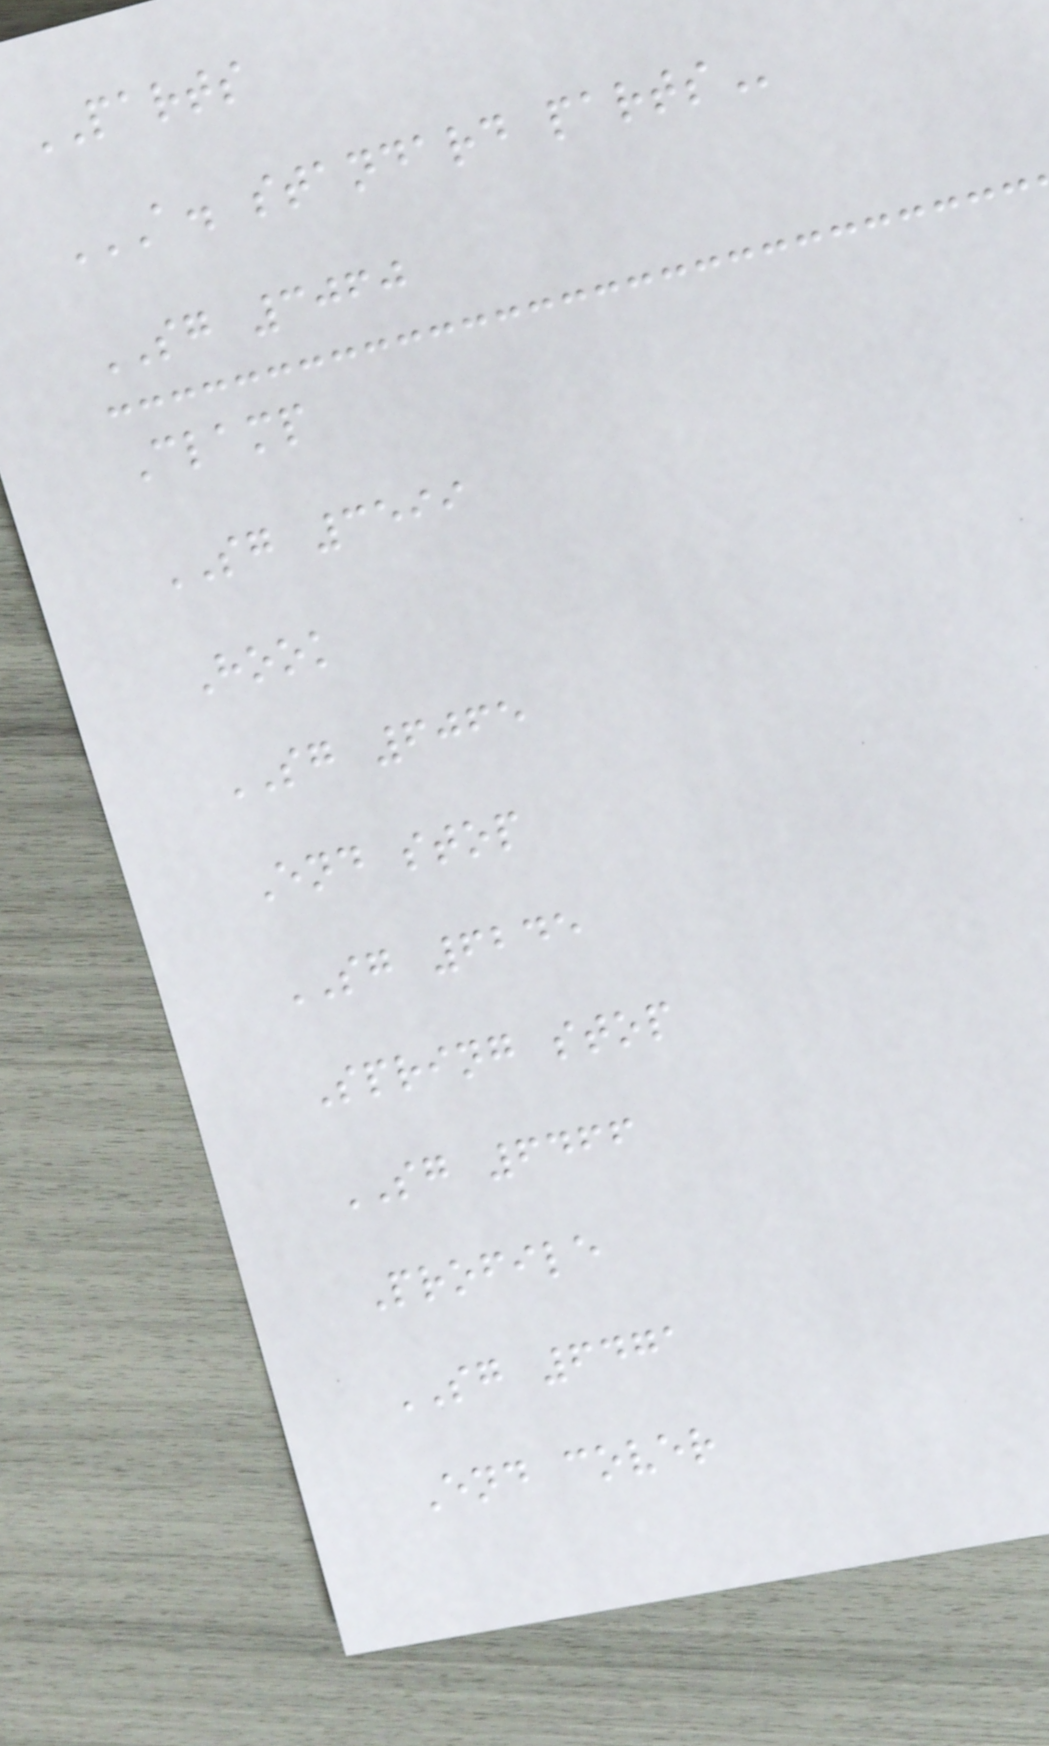PARTS
A. STANDARD PARTS
SG 3060
Clamp
SG 3599
Hook
SG 6065
End stop
SG 6245
Spring stop
SG 6466
Profile
SG 6471
End cover
